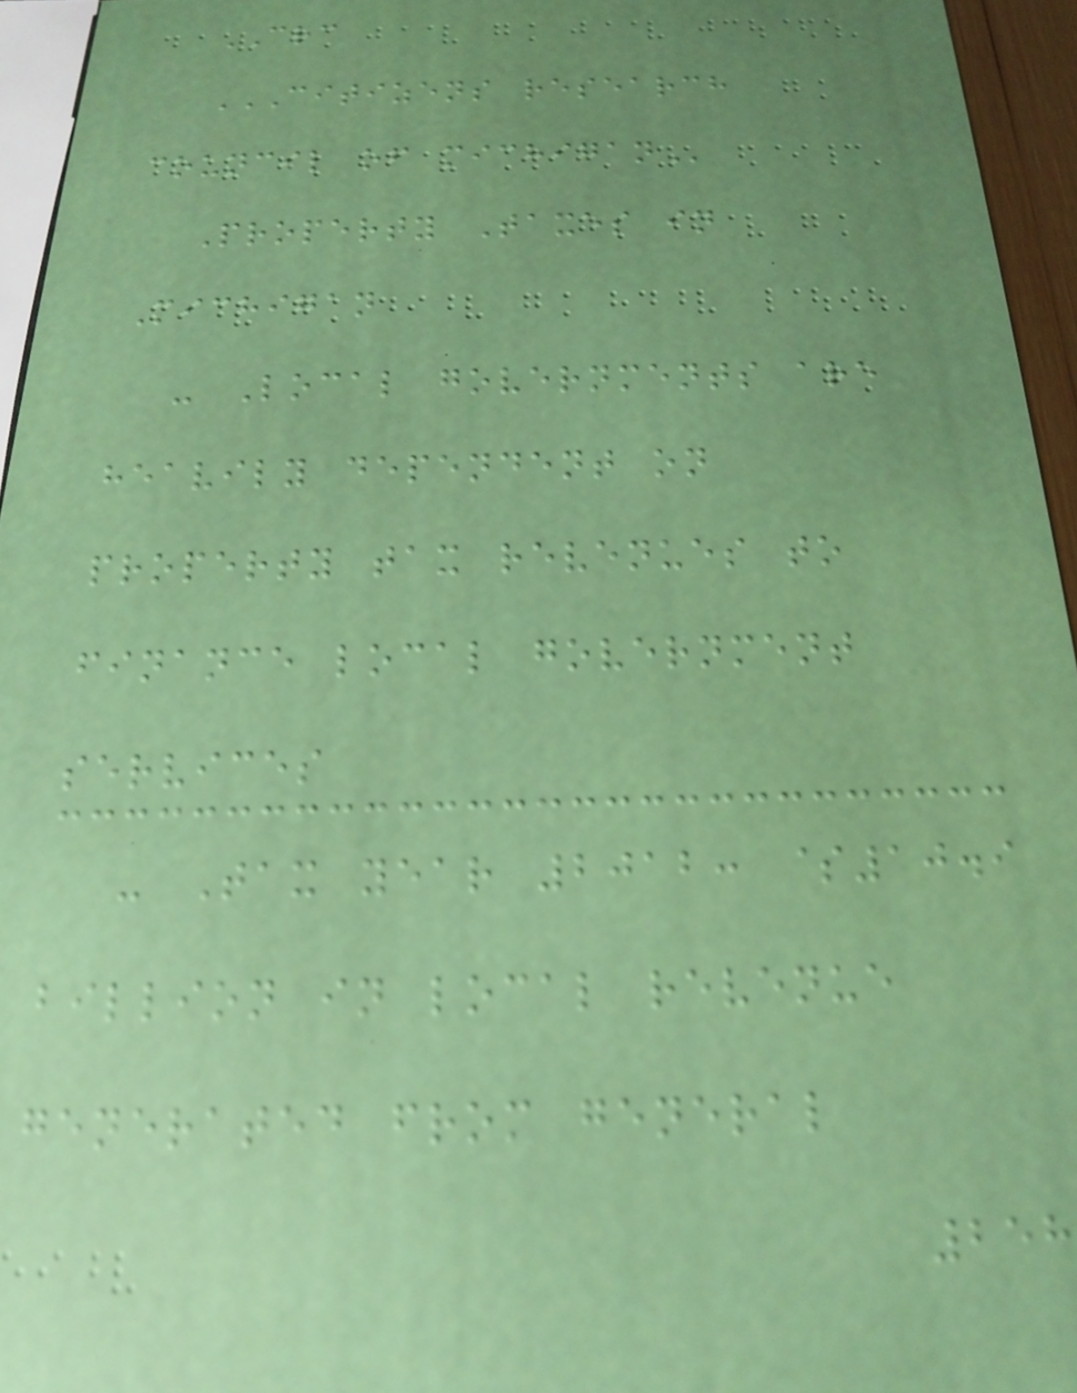CRC
CITIZENS RESEARCH
COUNCIL OF MICHIGAN
Property Taxes in
Michigan
- Local governments are
heavily dependent on
property tax revenues to
finance local government
services
- Tax year 2012: $10.9
billion in local revenue
generated from general
258
